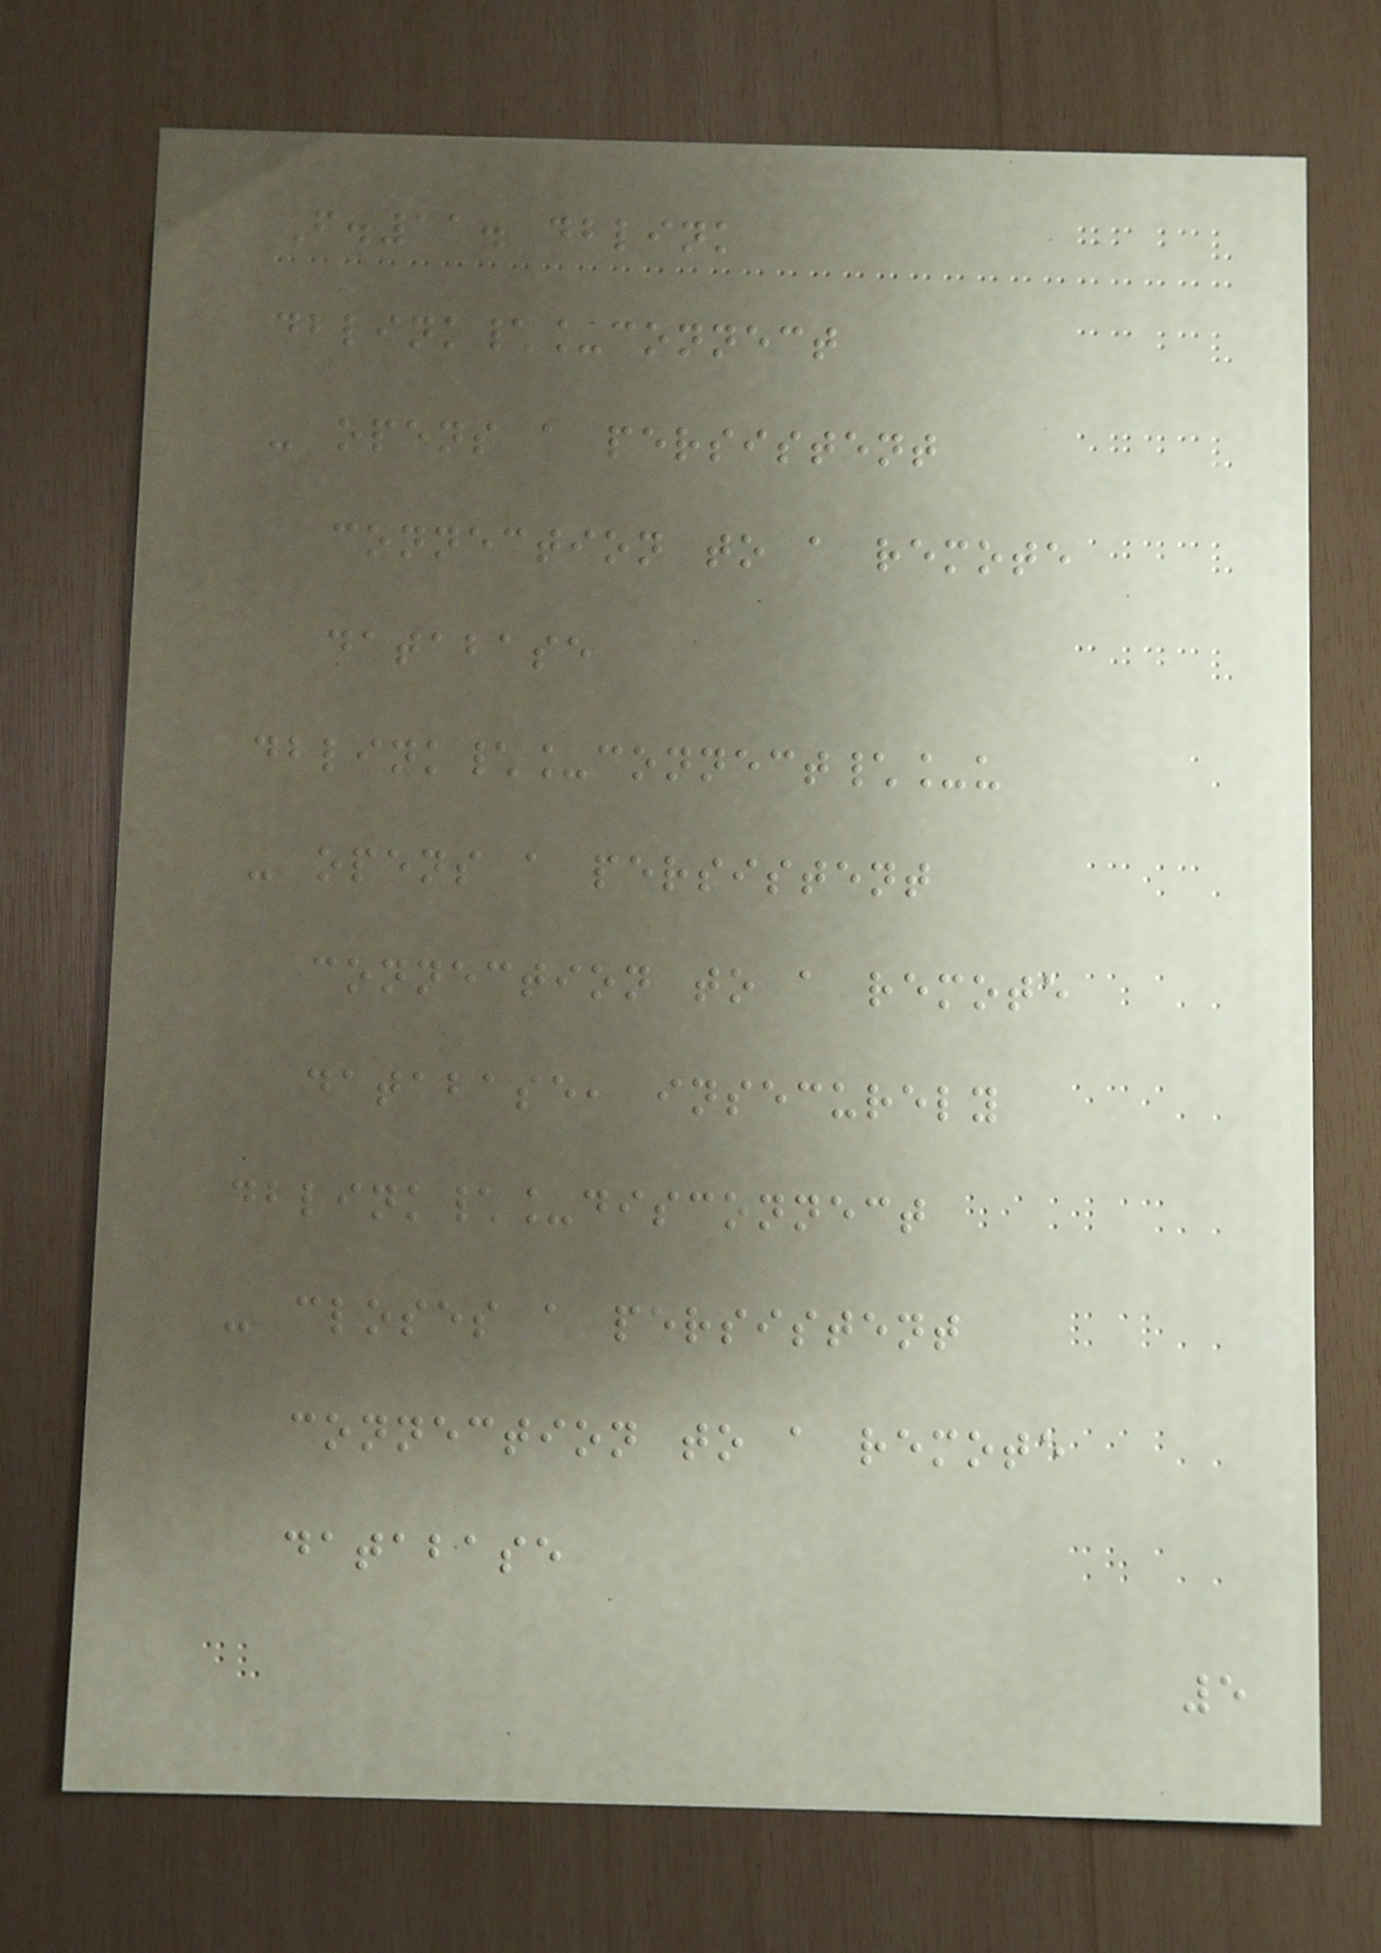F.11. dblink
dblink\_connect
- opens a persistent
connection to a remote
database
dblink\_connect\_u
- opens a persistent
connection to a remote
database, insecurely
dblink\_disconnect
- closes a persistent
connection to a remote
database
5
